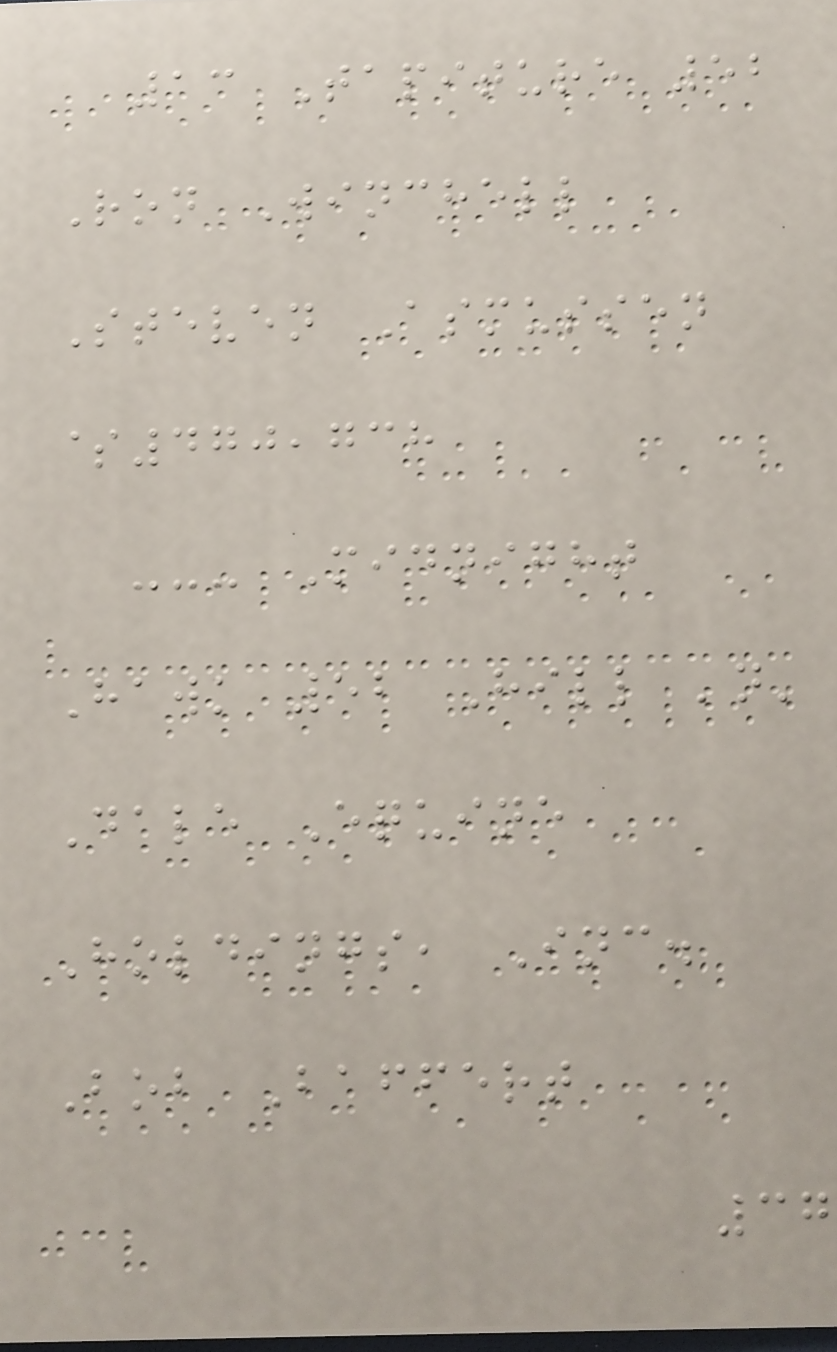13 Tapiture 52
Ron Winchell
Steven Asmussen
$470,738
--- Midnight
Hawk 52 Hill 'n'
Dale Equine
Holdings, Inc.
Bob Baffert
37
